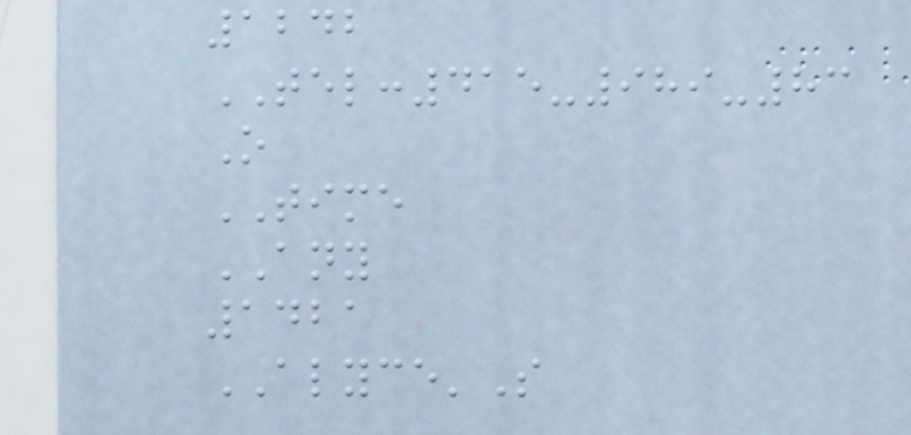1242
TEL:415-989-83
O
TIME
ANY
1421
ALYCE'S
